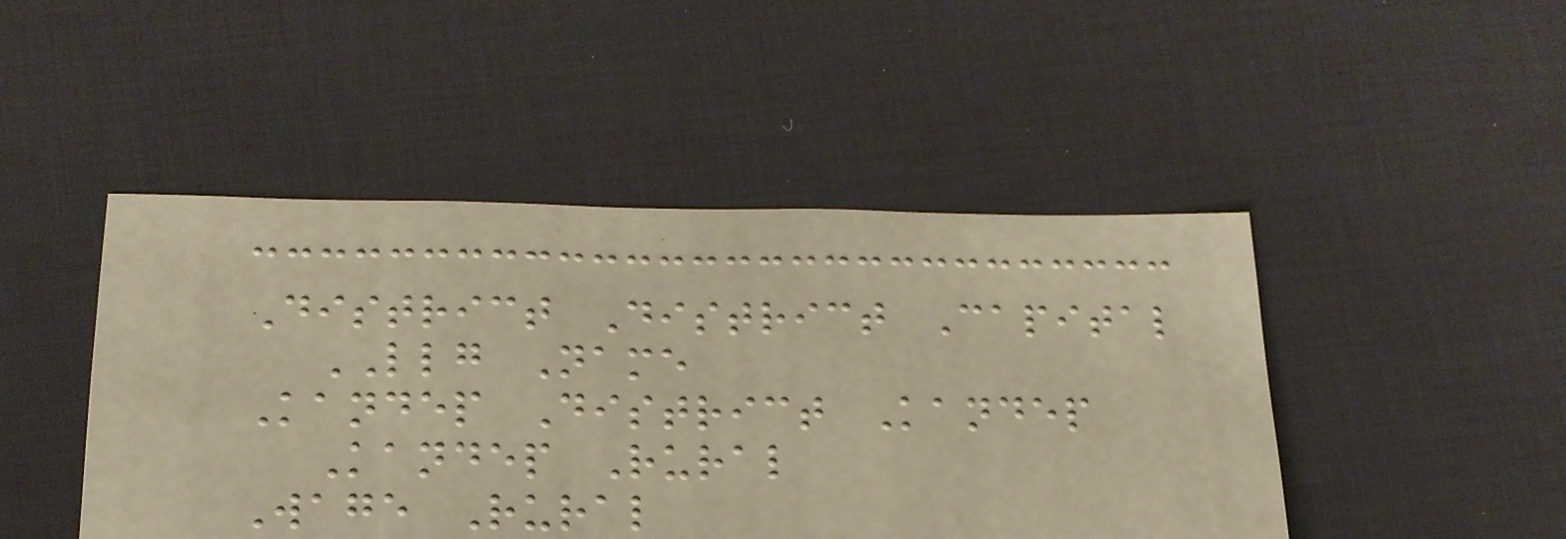District District Capital
LLG Name
Kandep District Kandep
Kandep Rural
Wage Rural
